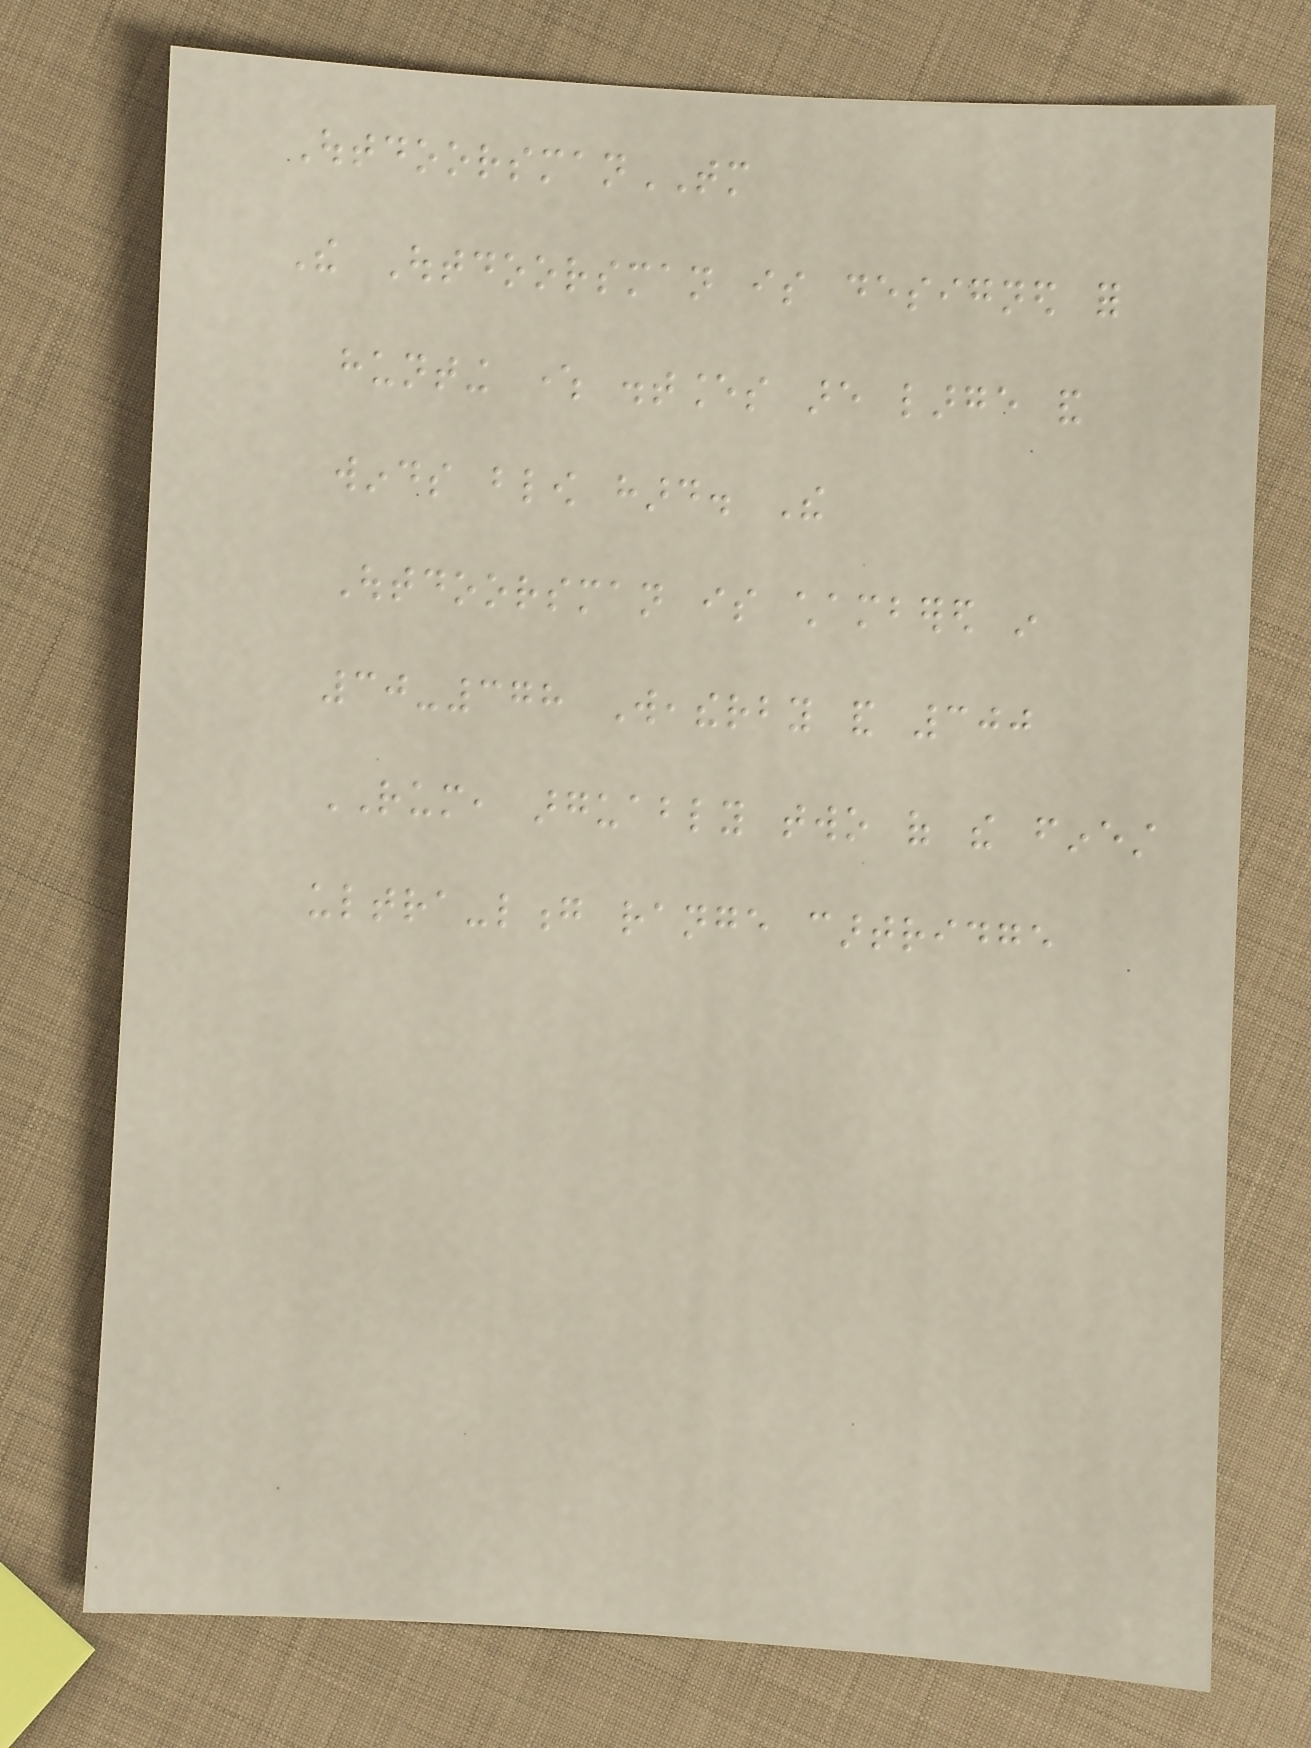OutdoorsmanTM
The Outdoorsman is designed for
hunting where distances are large and
winds blow hard. The
Outdoorsman is chambered in
30-378 Weatherby and 300
RUM, arguably two of the finest
ultra-long range cartridge
